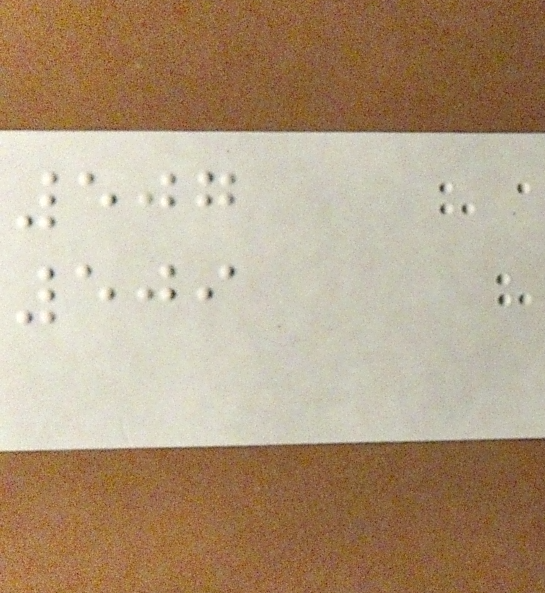507
509
